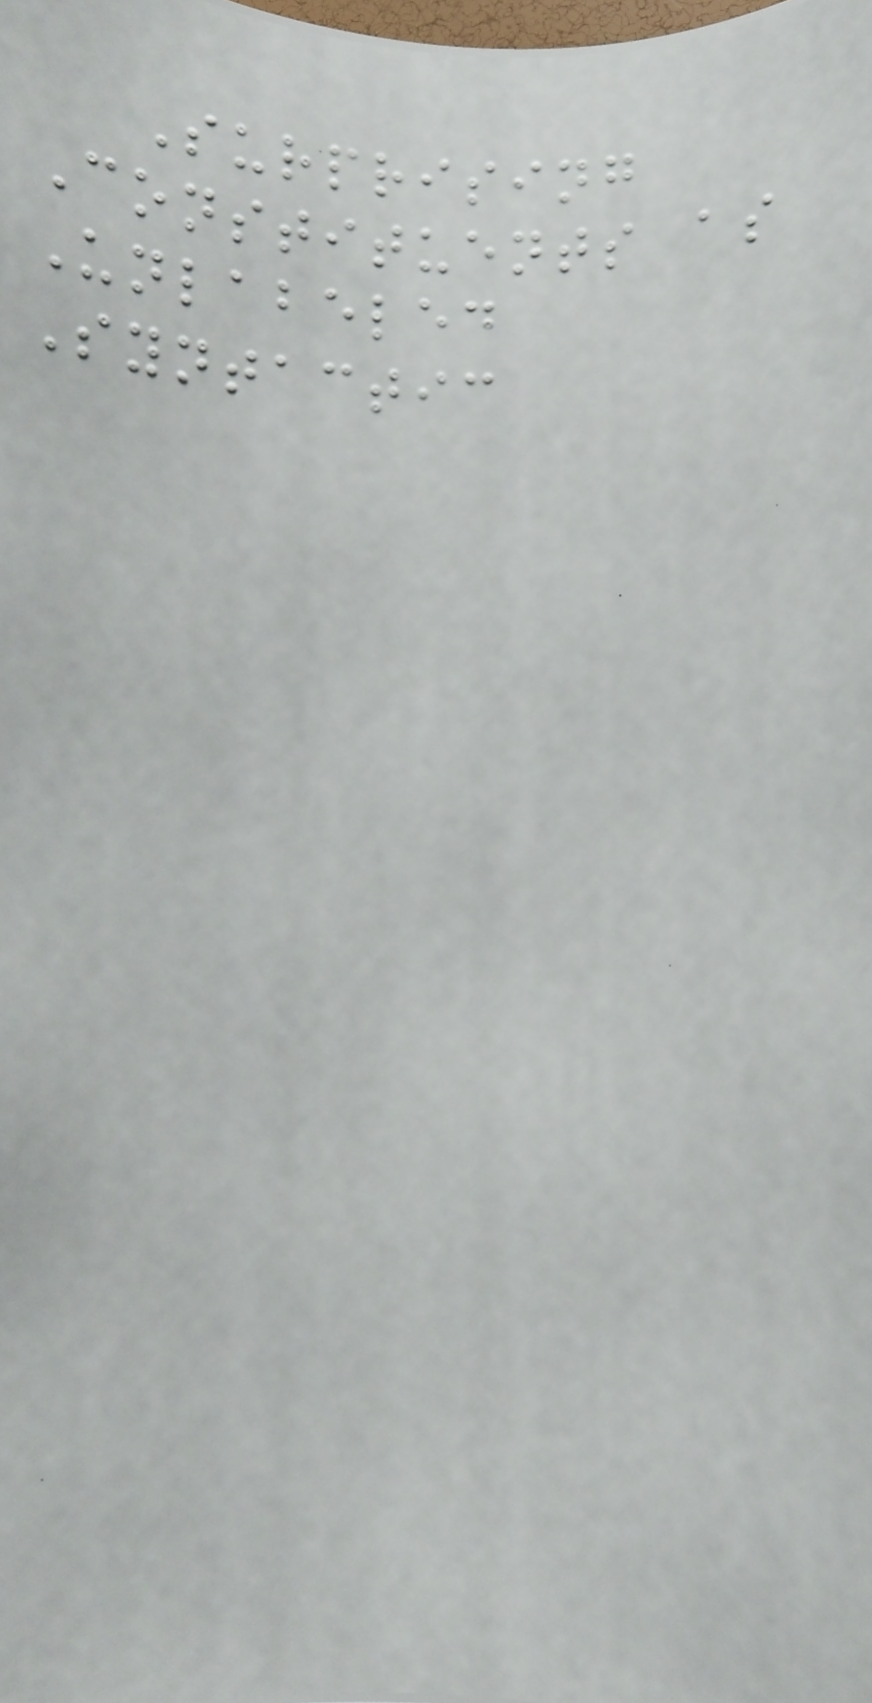Surprising
Constituents as
Unlabeled
Syntactic
